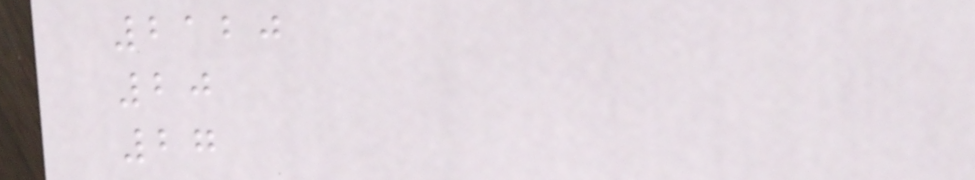2120
20
27
